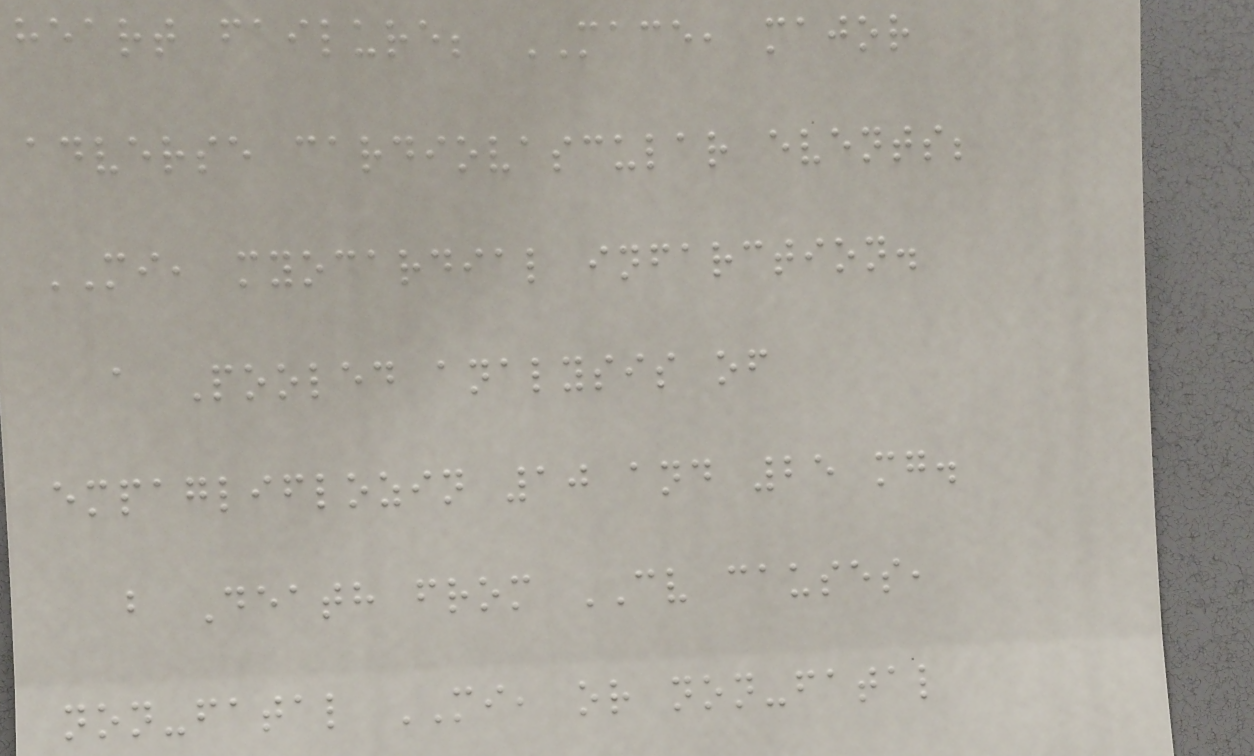heart failure; MACE, major
adverse cardiovascular events;
MI, myocardial infarction.
a Pooled analysis of
empagliflozin 10 and 25 mg.
b Death from CV causes,
non-fatal MI, or non-fatal
